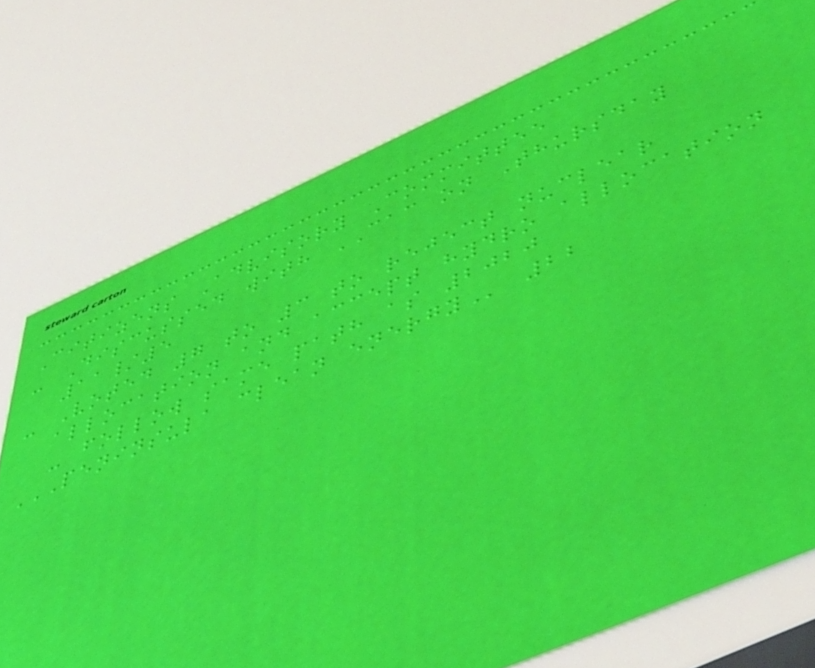Citizens Advisory Committee
- Discussed with CAC on Thursday
11/5
- Voted 7 to 3 to reject nuclear
allocation and accept hydro allocation
- follow same path as 2020
PENINSULA CLEAN ENERGY 22
